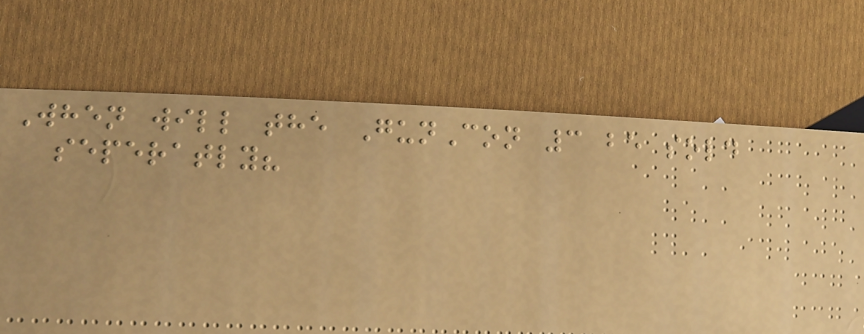When will the GunCon 3 be sold
seperatly?
